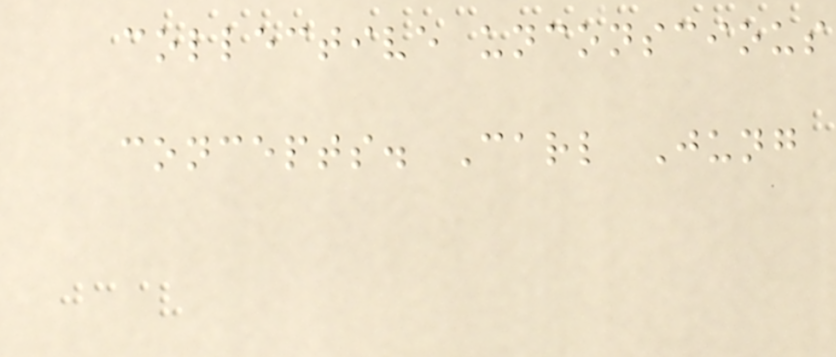collective unconscious
concepts. Carl Jung
